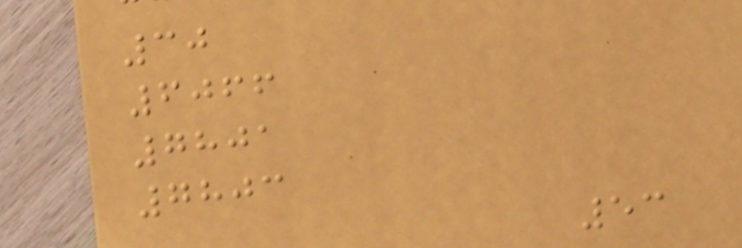30
6066
7801
7803
53
